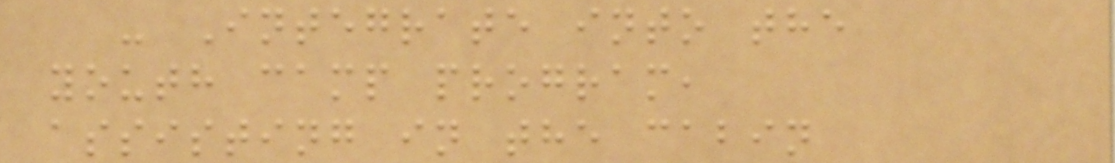- Integrate into the
youth camp program,
assisting in the cabin
